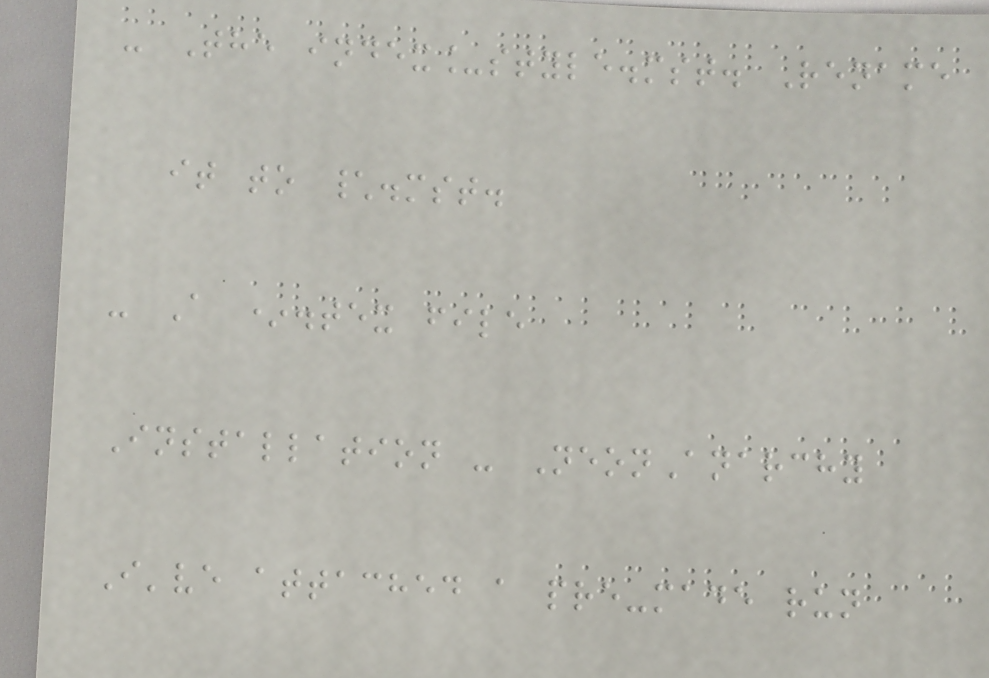- The index_style.mst. Rename
it to \.mst.
- A *.tex file
Installation - NeonAnarchy
I've attached a pre-made run
